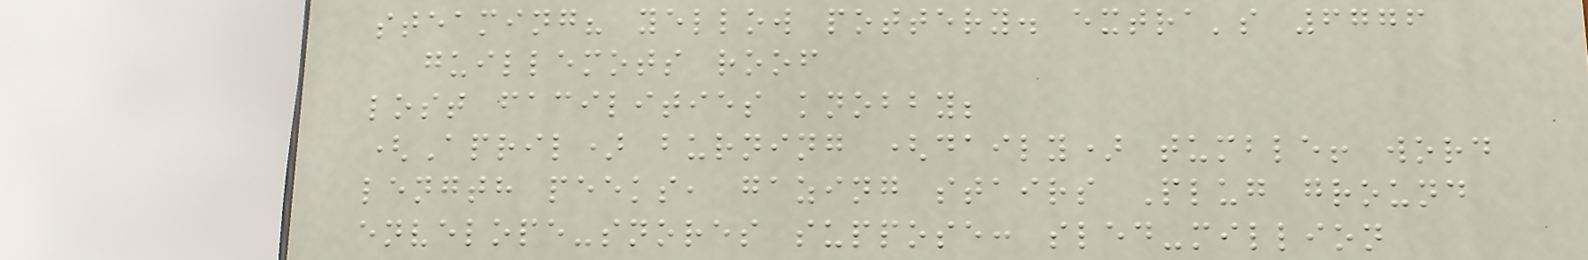steaming? yellow pottery. extra's 6776
guillemots roof
lost facilities knobby;
(April) burning (daily) tumble! word
length peeks, gazing stairs Plug ground
envelope-snores suppose: sled-million
